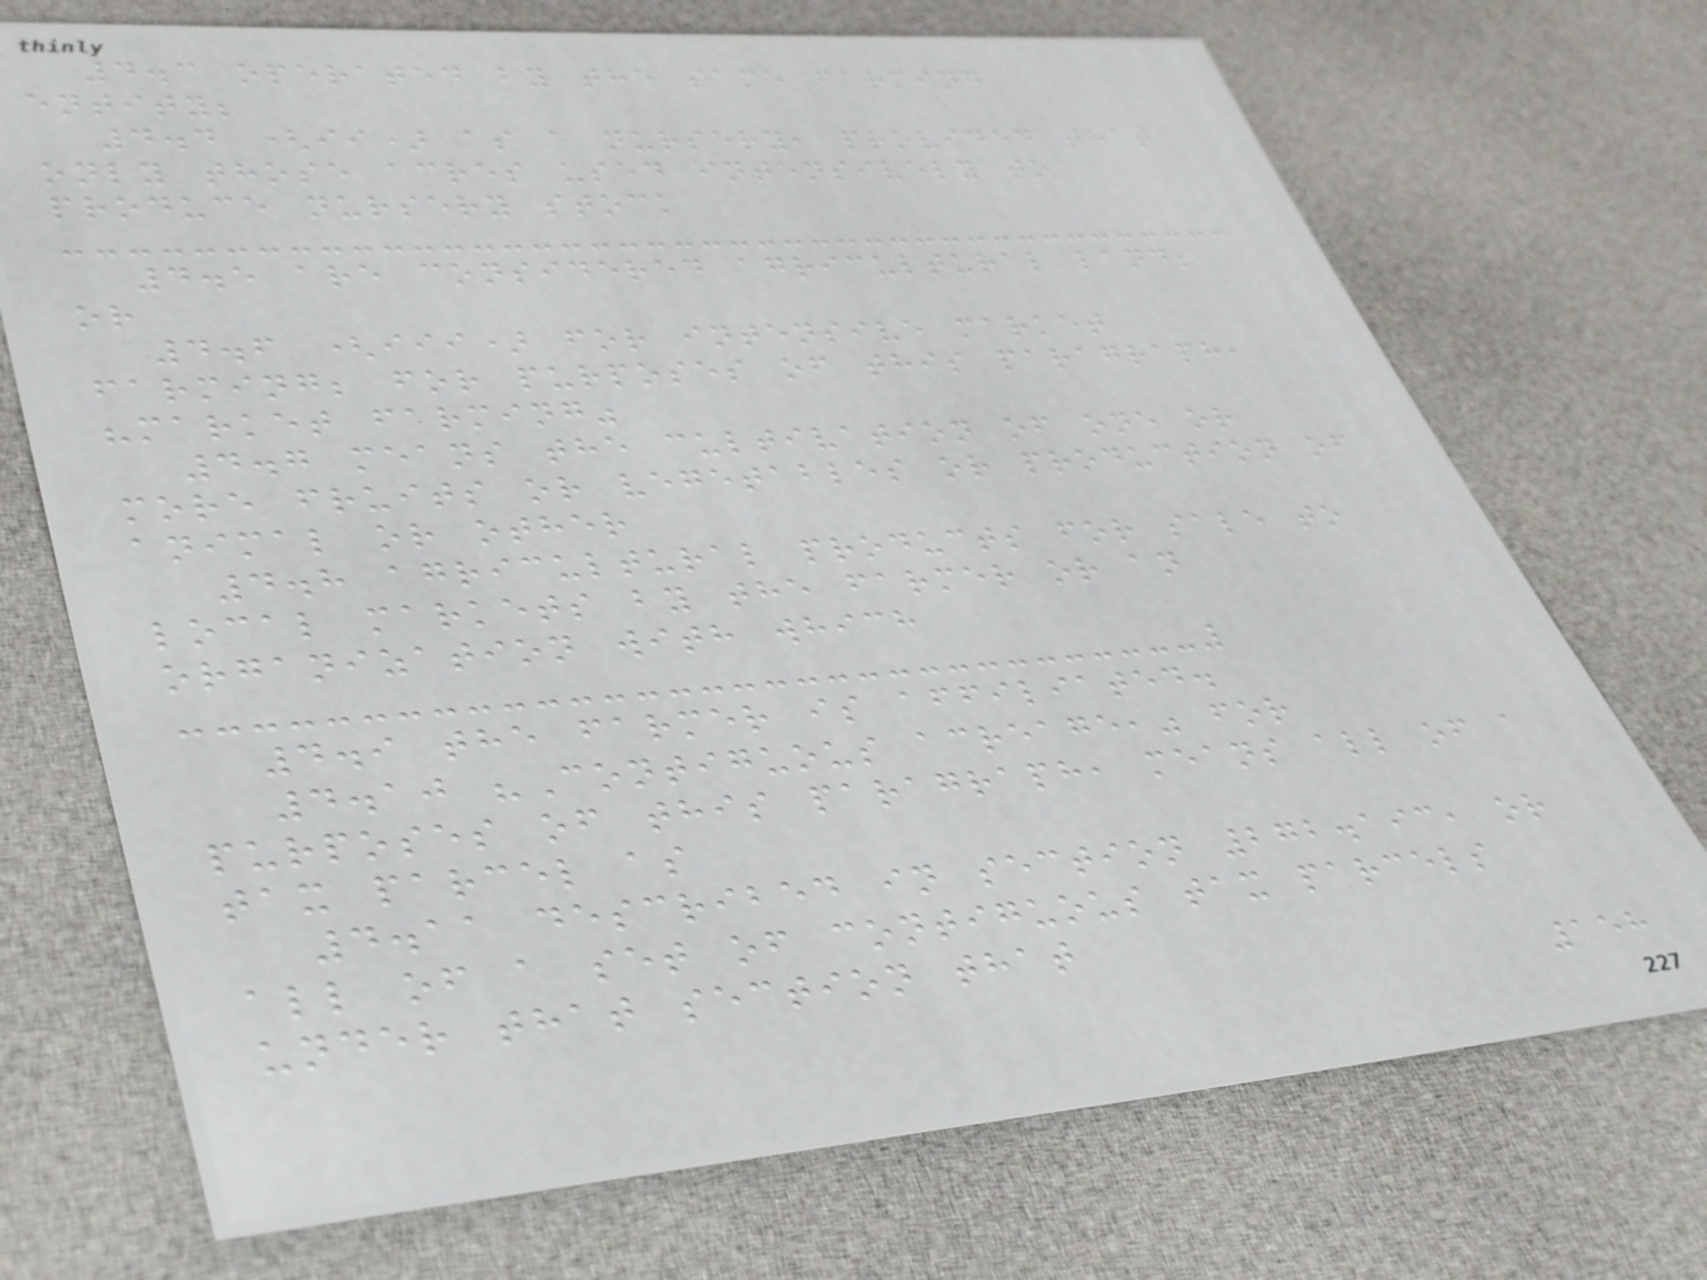4.3 operated by the same farming
entity;
4.4 (ii) as a nursery, provided that
only those acres used intensively to
produce nursery stock
4.5 are considered agricultural land;
or
4.6 (iii) for intensive market
farming; for purposes of this paragraph,
"market farming"
4.7 means the cultivation of one or
more fruits or vegetables or production of
animal or other
4.8 agricultural products for sale to
local markets by the farmer or an
organization with which
4.9 the farmer is affiliated.
4.10 "Contiguous acreage," for
purposes of this paragraph, means all of a
tax parcel as
4.11 described in section 272.193, or
all of a set of contiguous tax parcels
under that section that
158
